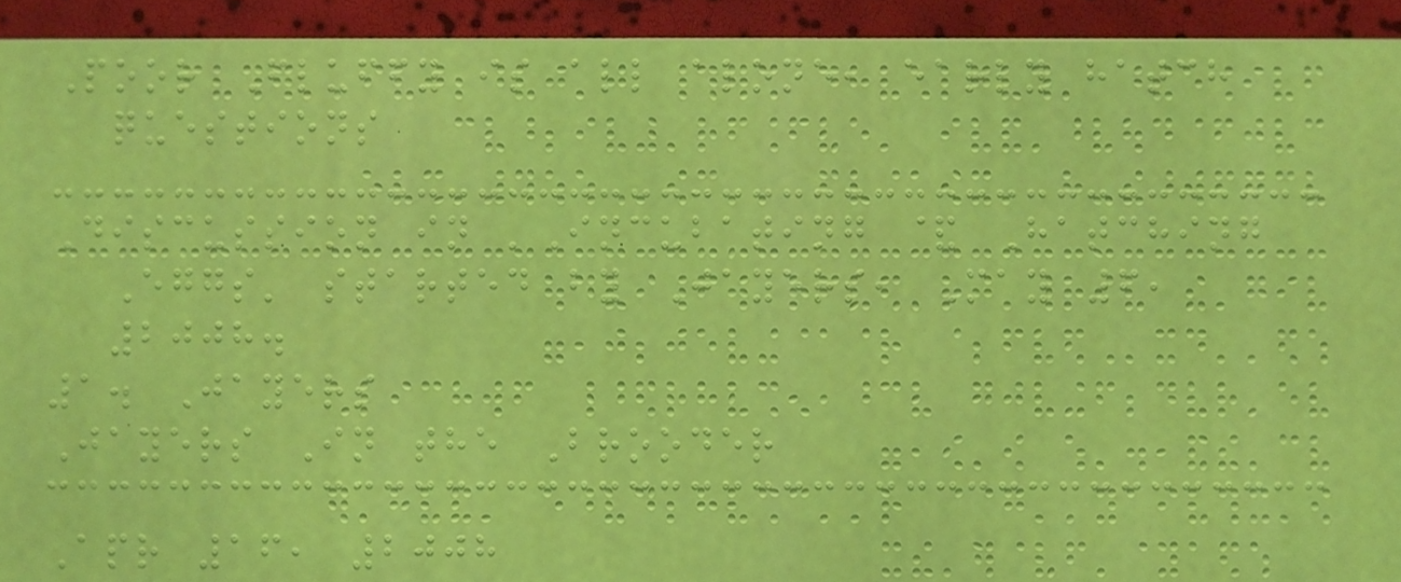Poor Fluffy is all alone, early hatch
questions
Discussion in 'Incubating & Hatching
Eggs' started by Jayers, May 6,
2008.
1. Jayers
Jayers In the Brooder
Apr 16, 2008
